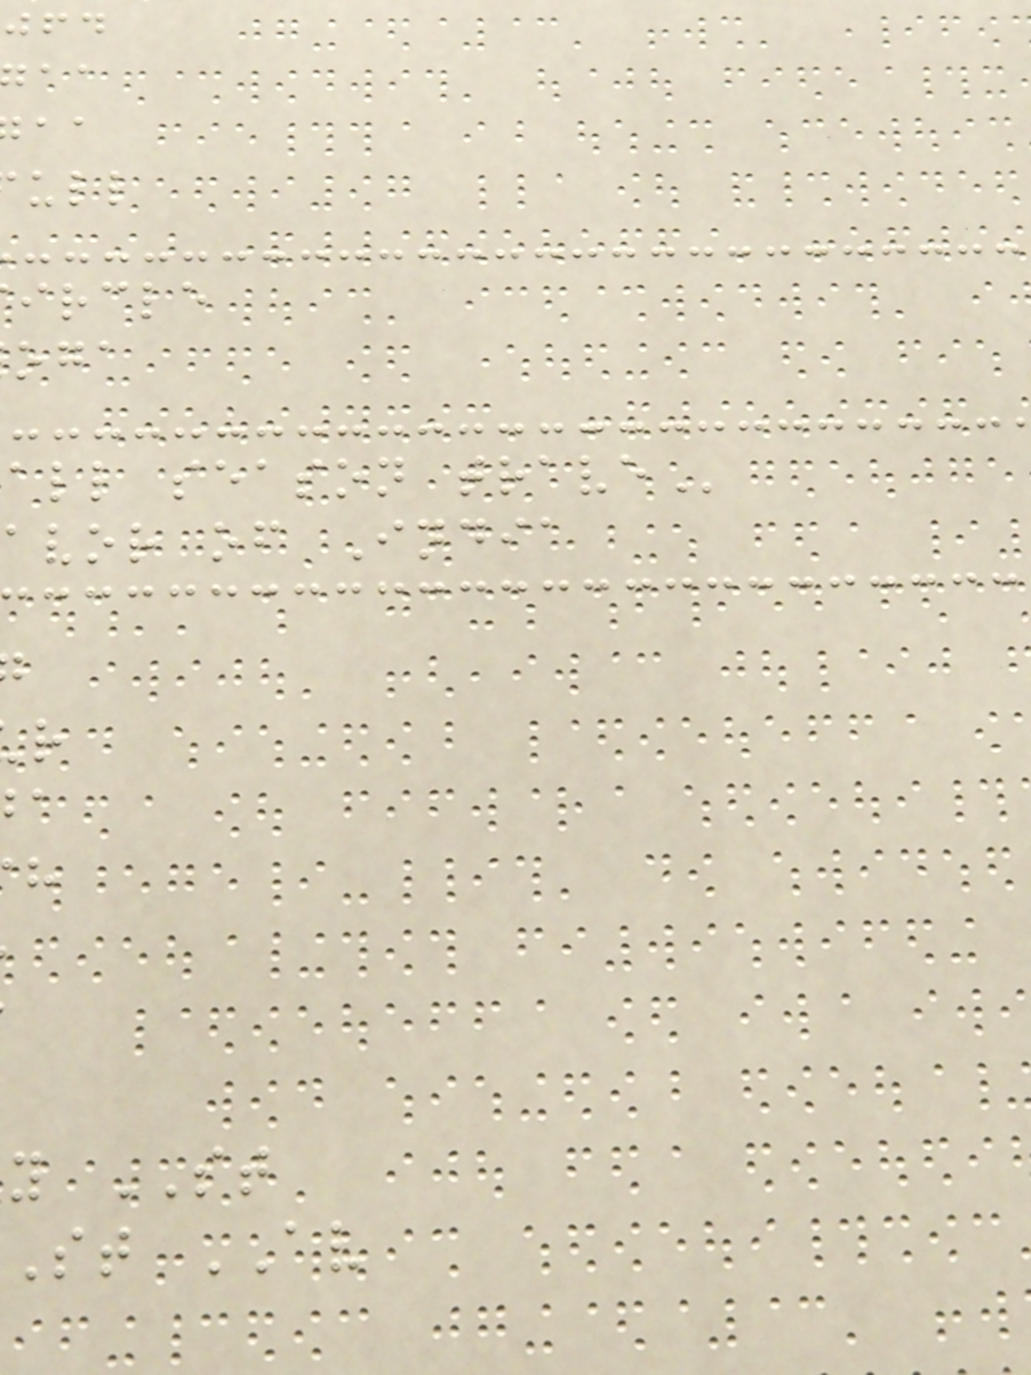ircle
all season
avor of India
y ST
st AV
